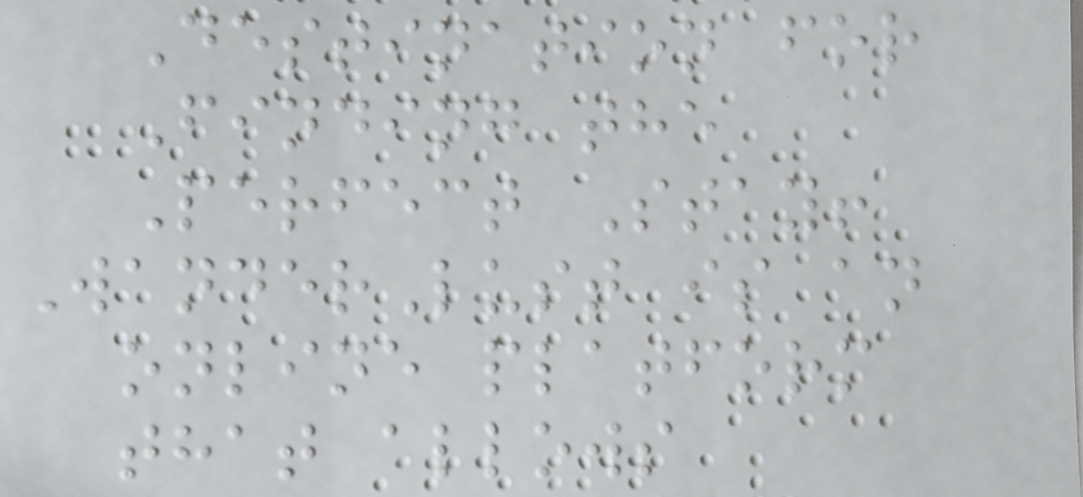Destination for
Finding the
Perfect Stay!
WanderLust is an
online platform
that allows
